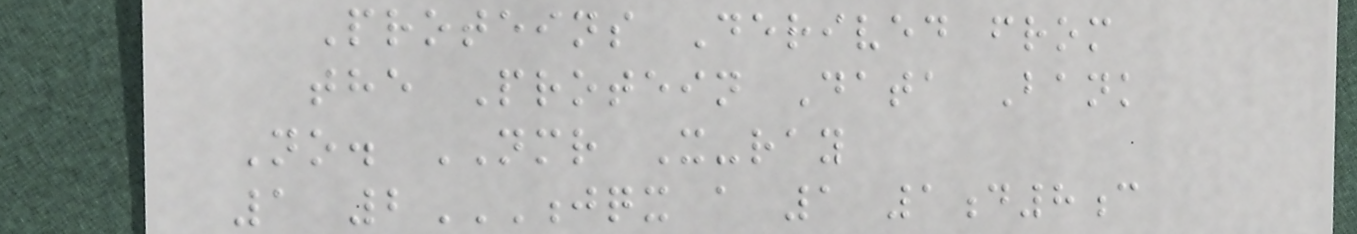Proteins Derived from
the Protein Data Bank
No. NMR X-ray
1 2JQX A 1 1D8C
